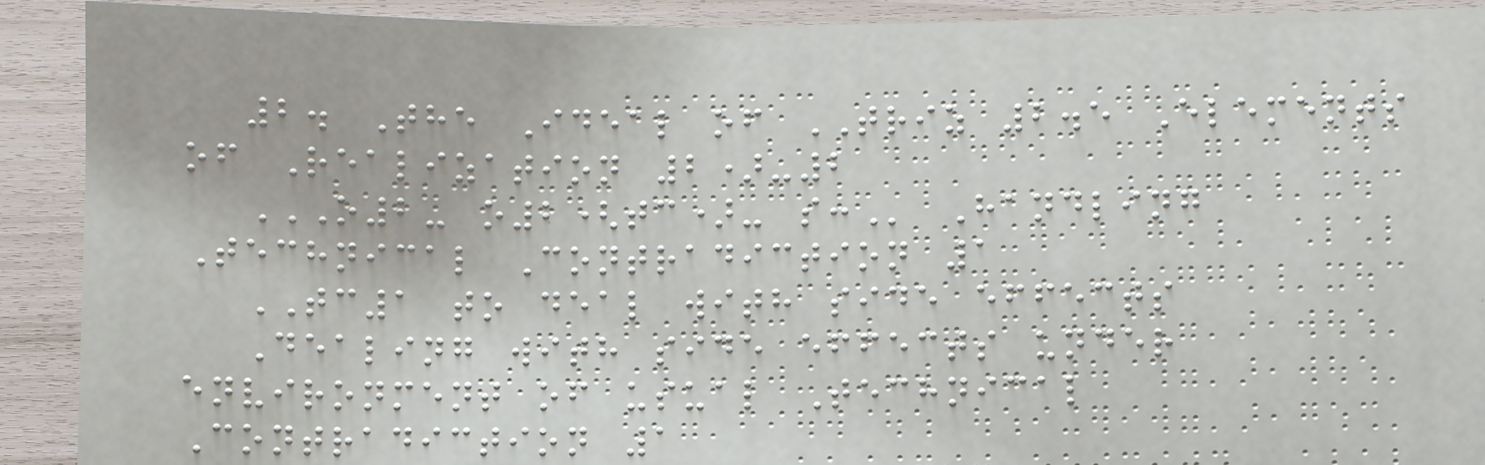2. The Ideal of TRIZ 2.5 Elements
of Realization 2)-2
O2- O2(TC)- S: Handling
Technical Contradiction 1
TC1 to deal with side effects
Dealing with side effects under
environment of usual Technical
Contradiction 1
